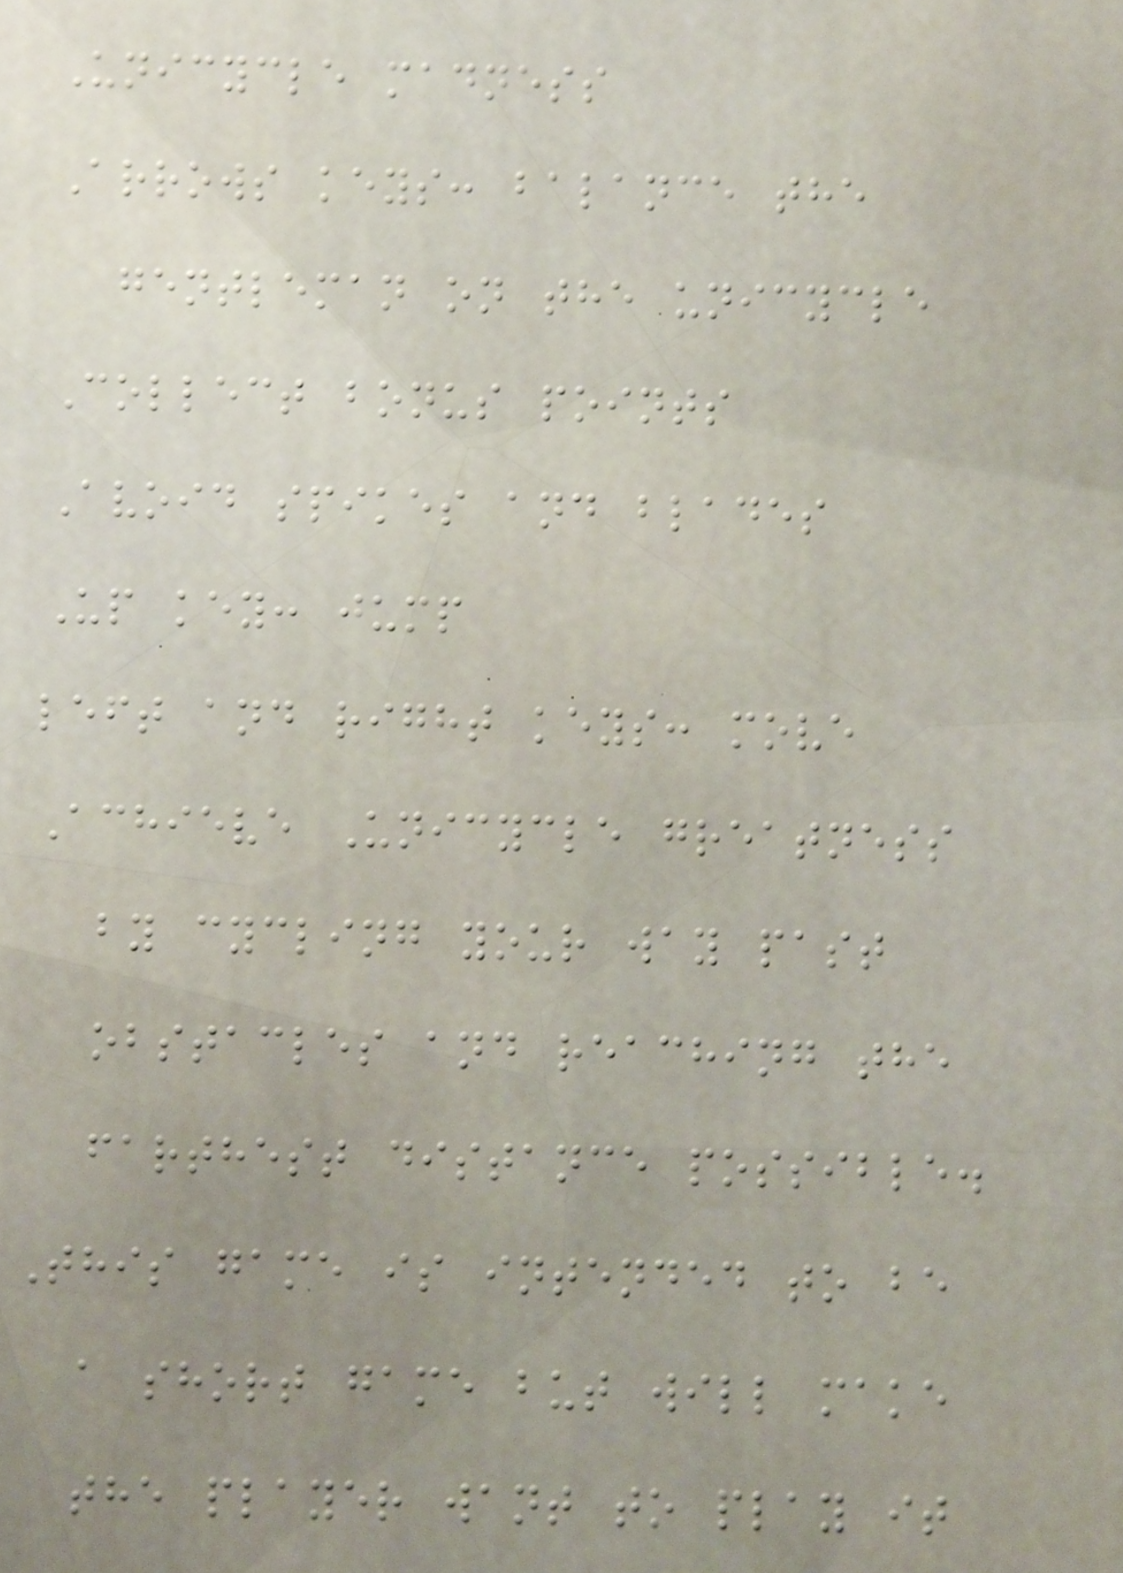Unicycle madness
Arrows keys: balance the
gentleman on the unicycle
Collect bonus points
Avoid spikes and blades
Up key: jump
left and right keys: move
Achieve Unicycle greatness
by cycling your way past
obstacles and reaching the
farthest distance possible.
This game is intended to be
a short game but will make
the player want to play it
